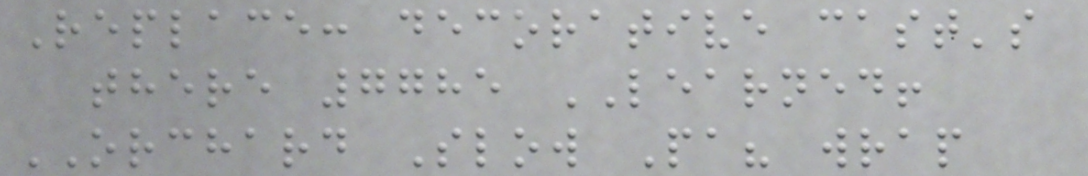Replace: decorative cast's
there 7785 LEARNED!
ORCHARD Slow Pa? wrap
